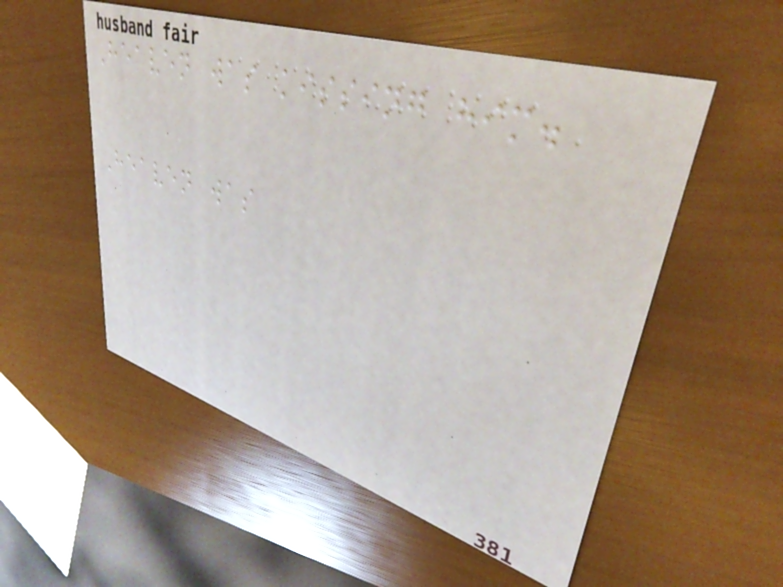Heaven was kissing him.
Heaven was
